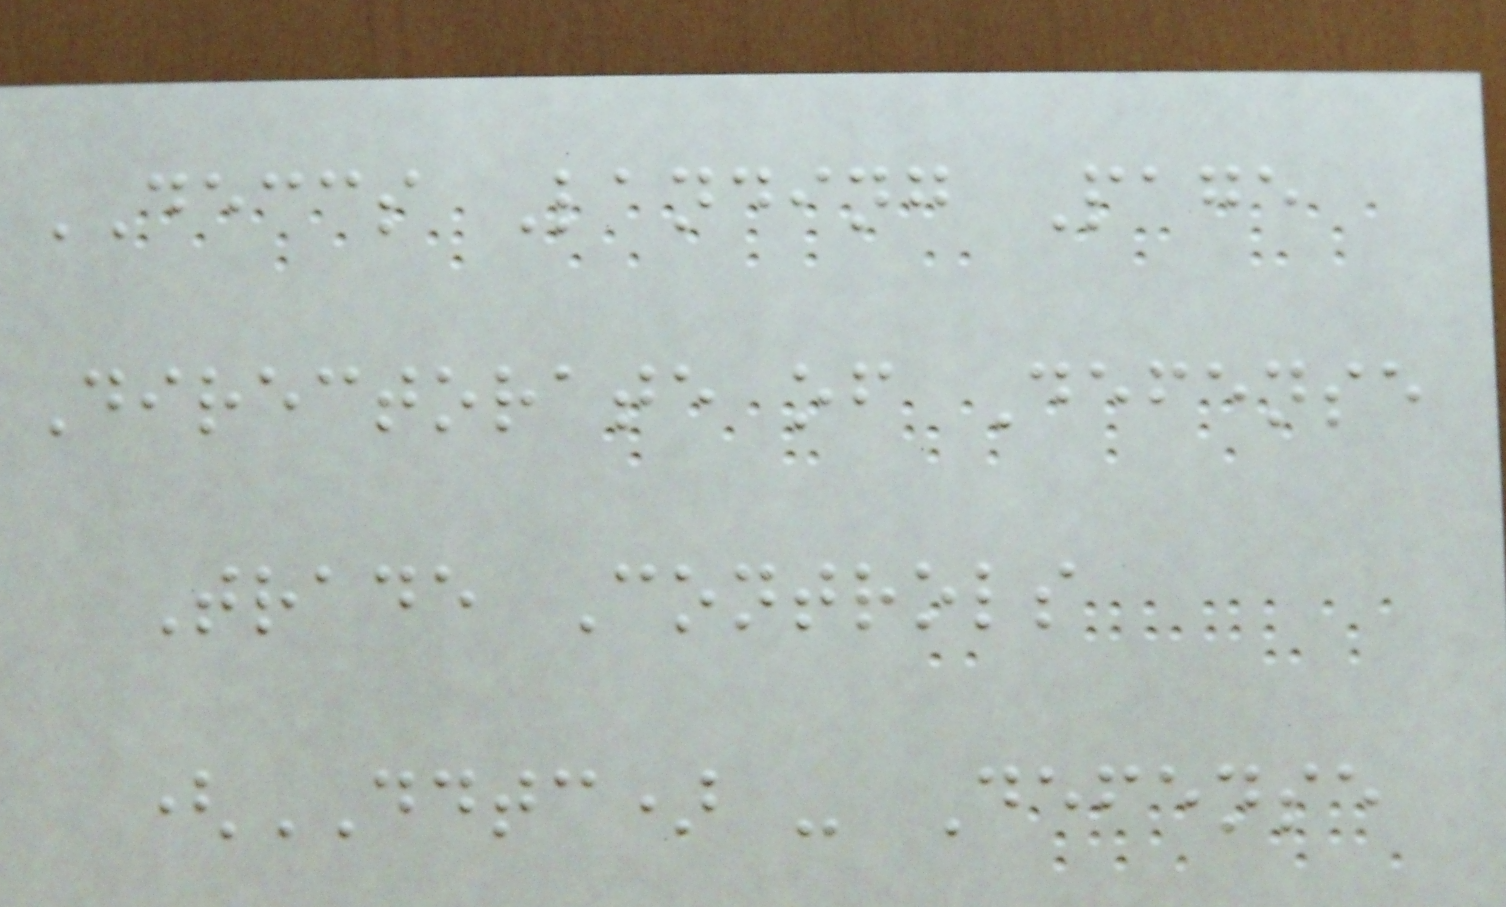DECCS Landing Page
Directorate of Defense
Trade Controls
(DDTC) - Defense
